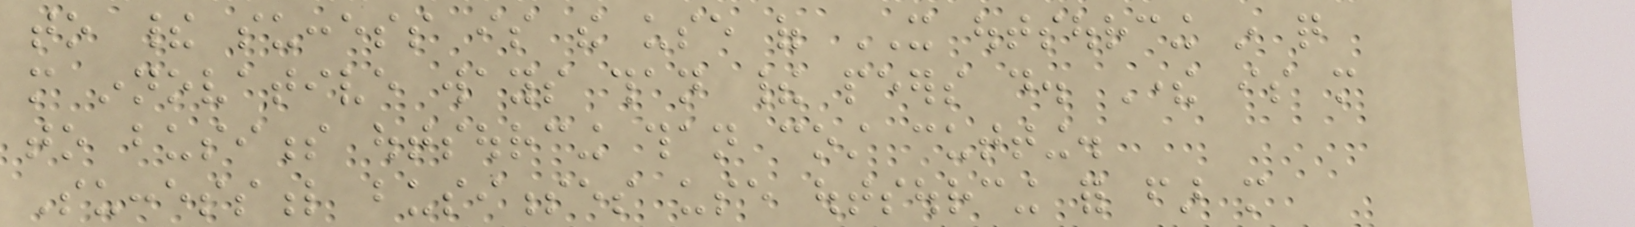to their success is the use of IT outsourcing in quite
more innovative ways than their peers do. There is more
to business outsourcing than cost cutting.
Successful businesses use outsourcing for far more
